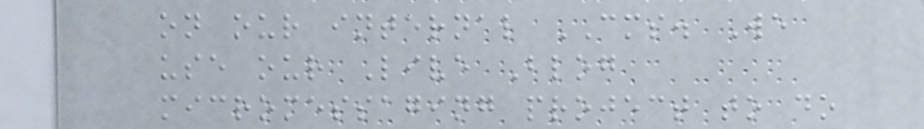on our internal CMS. We
use our Live Blog
micromessaging project to do
